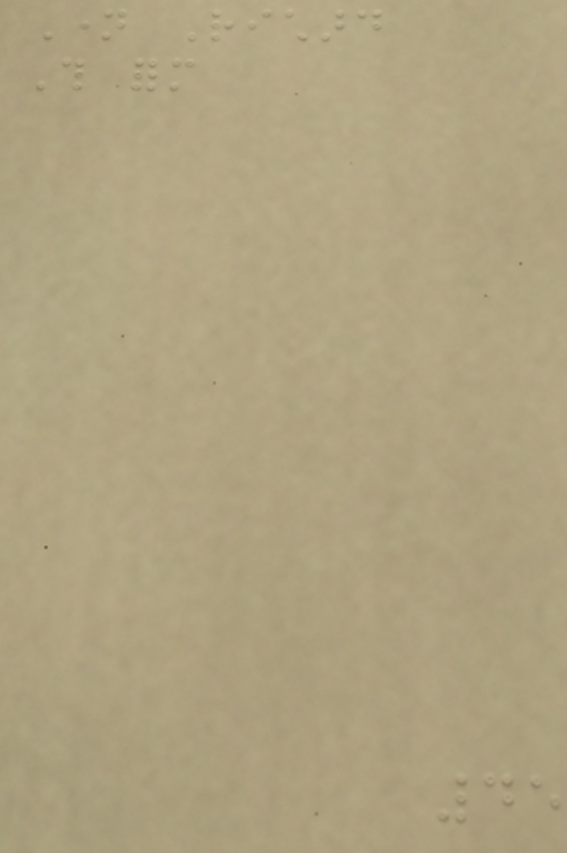Name Richard
This form
45
